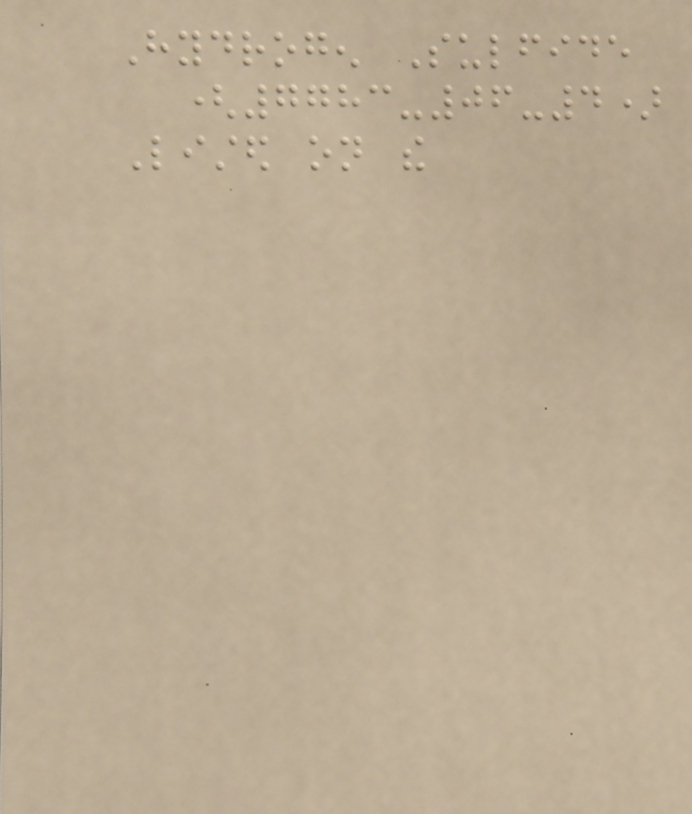Hydrogen Sulfide
(7783-06-4)
Listed on the
